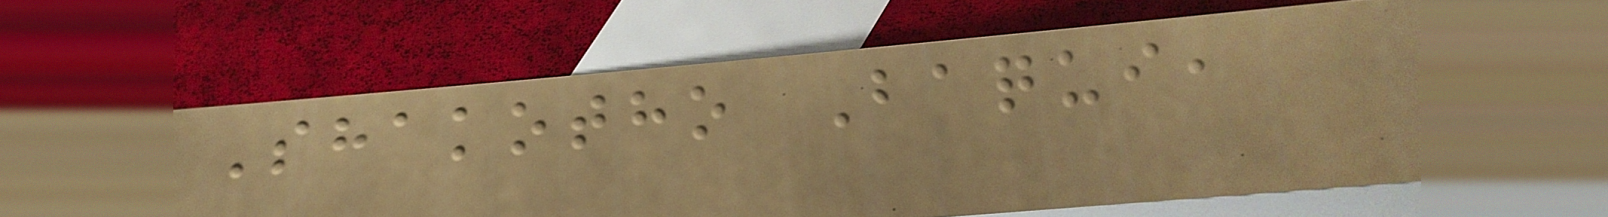Shakotho Baqui,
